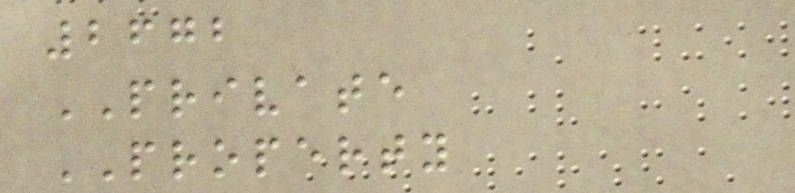2672
PRIVATE
PROPERTY
